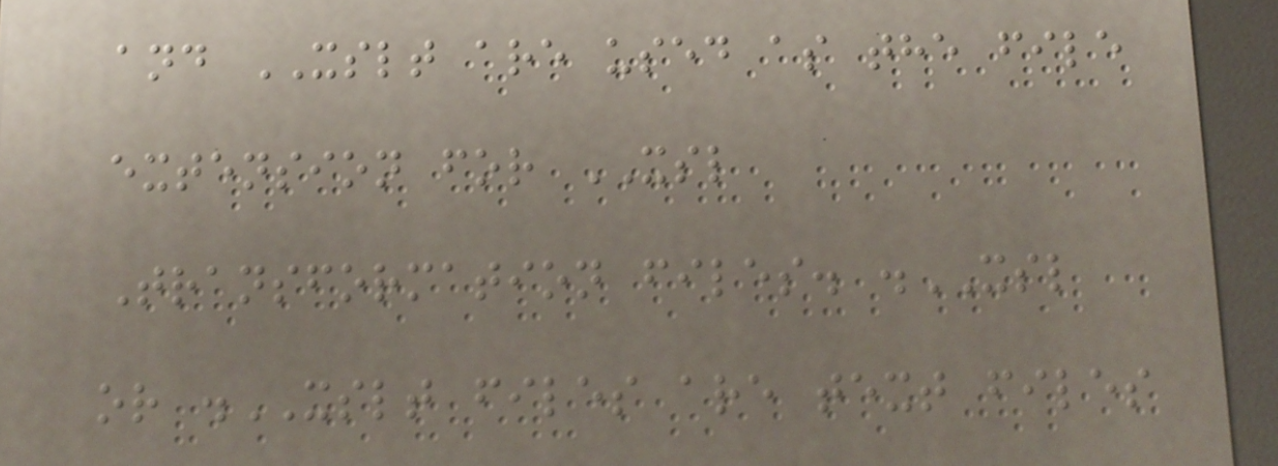and XSLT are used as the file
extension for XSL
Transformation files. .XSL
or .XSLT files are text files
